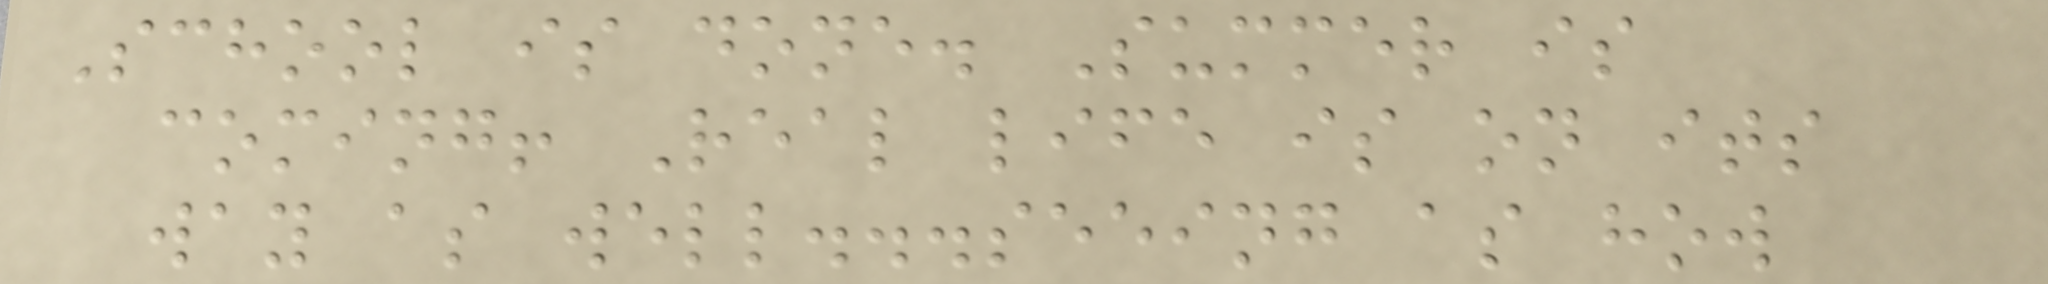School is done. Summer is
coming! Real life is on its
way as well...seeing as how
